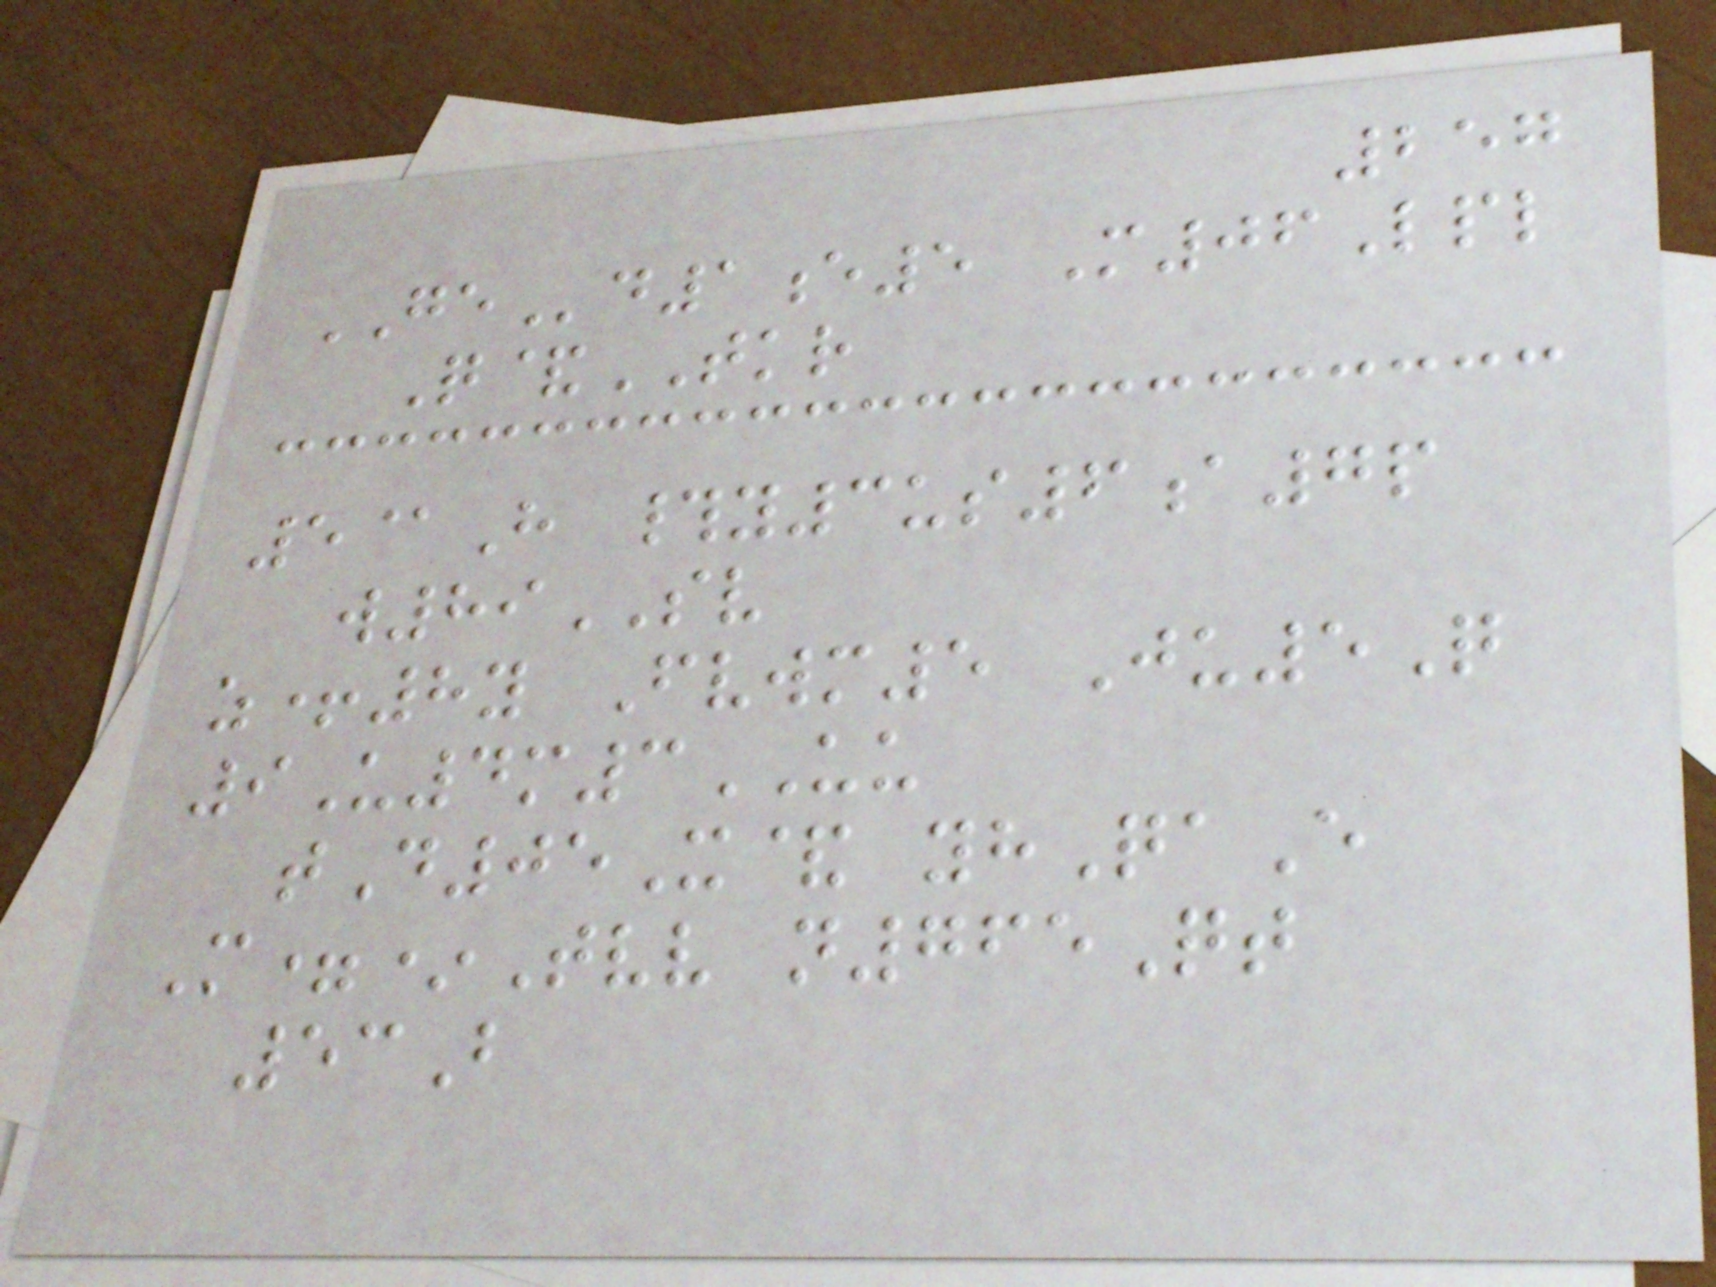257
GEd1e5 M06Lpl
Q&TKR
5@H #y3us6a7p
w89SV
z+8y Fvwm5 Ju5Q
9U4m3UU
tD05X& yhQaE
M=*Tvv n765Qt
53B
